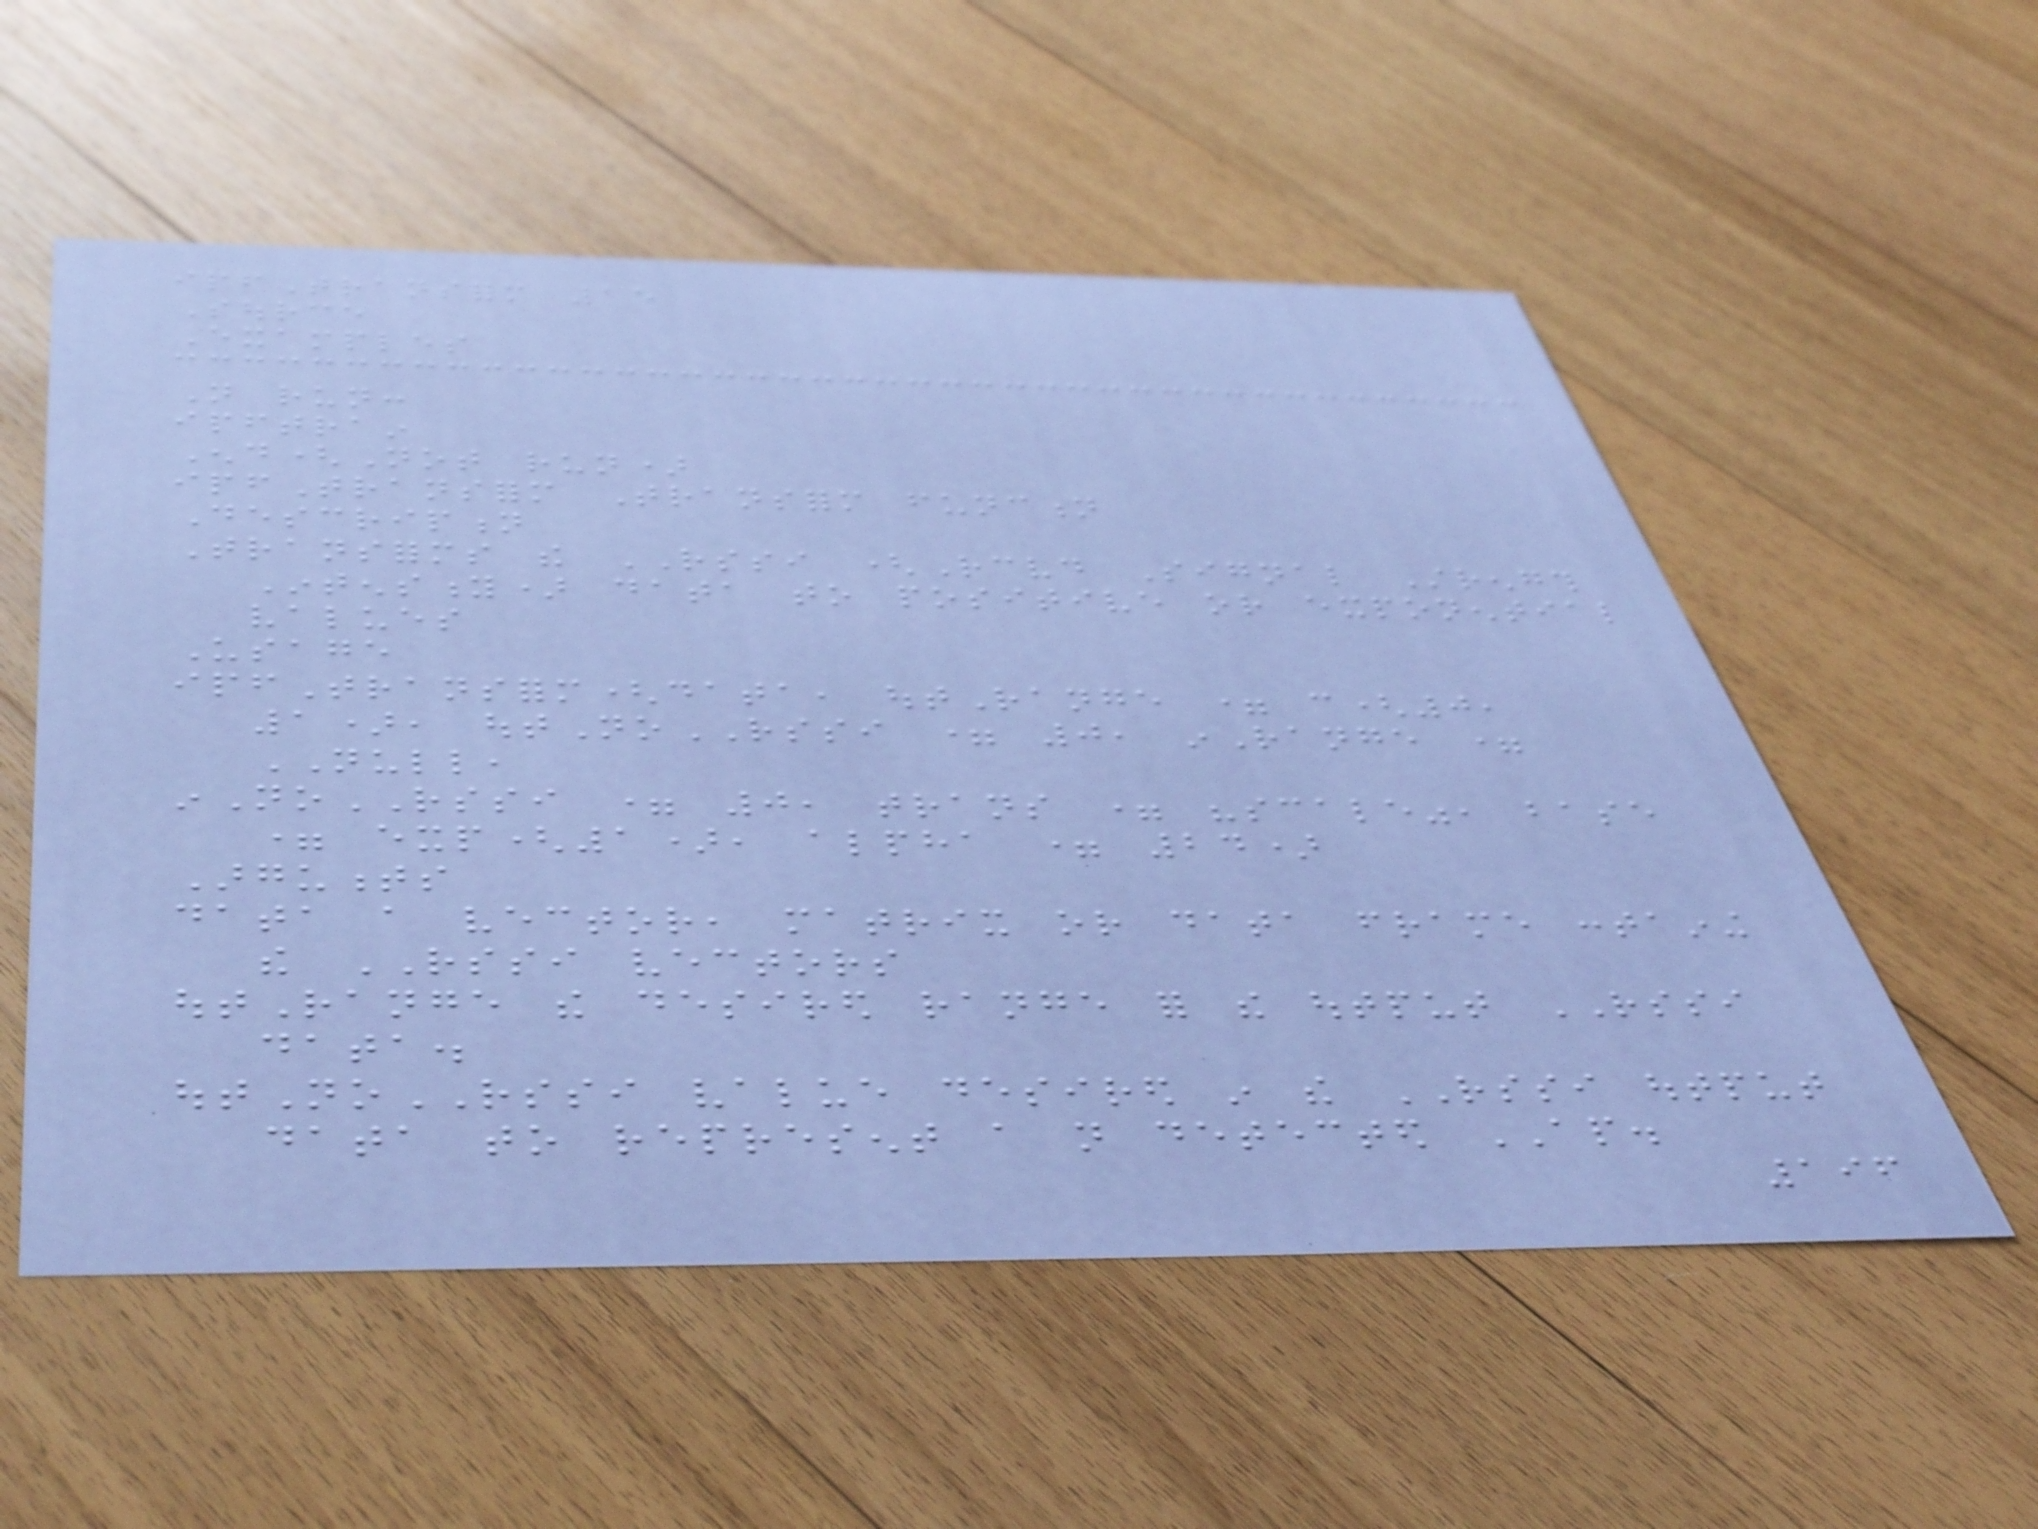ipfTransform 15
Source
Examples
Not run:
ipftrain
End(Not run)
ipfTransform Transform function
Description
Transforms the RSSI (Received Signal Strength
Intensity) data to positive or exponential
values
Usage
ipfTransform(data, outRange = c(0,
1), outNoRSSI = 0, inRange =
NULL,
inNoRSSI = 0, trans = "scale", base
= exp(1), alpha = 24)
Arguments
data a vector, matrix or data frame containing
the RSSI vectors
outRange the desired range for the output RSSI
data.
outNoRSSI value desired in the RSSI output
data to represent a not detected AP.
196
